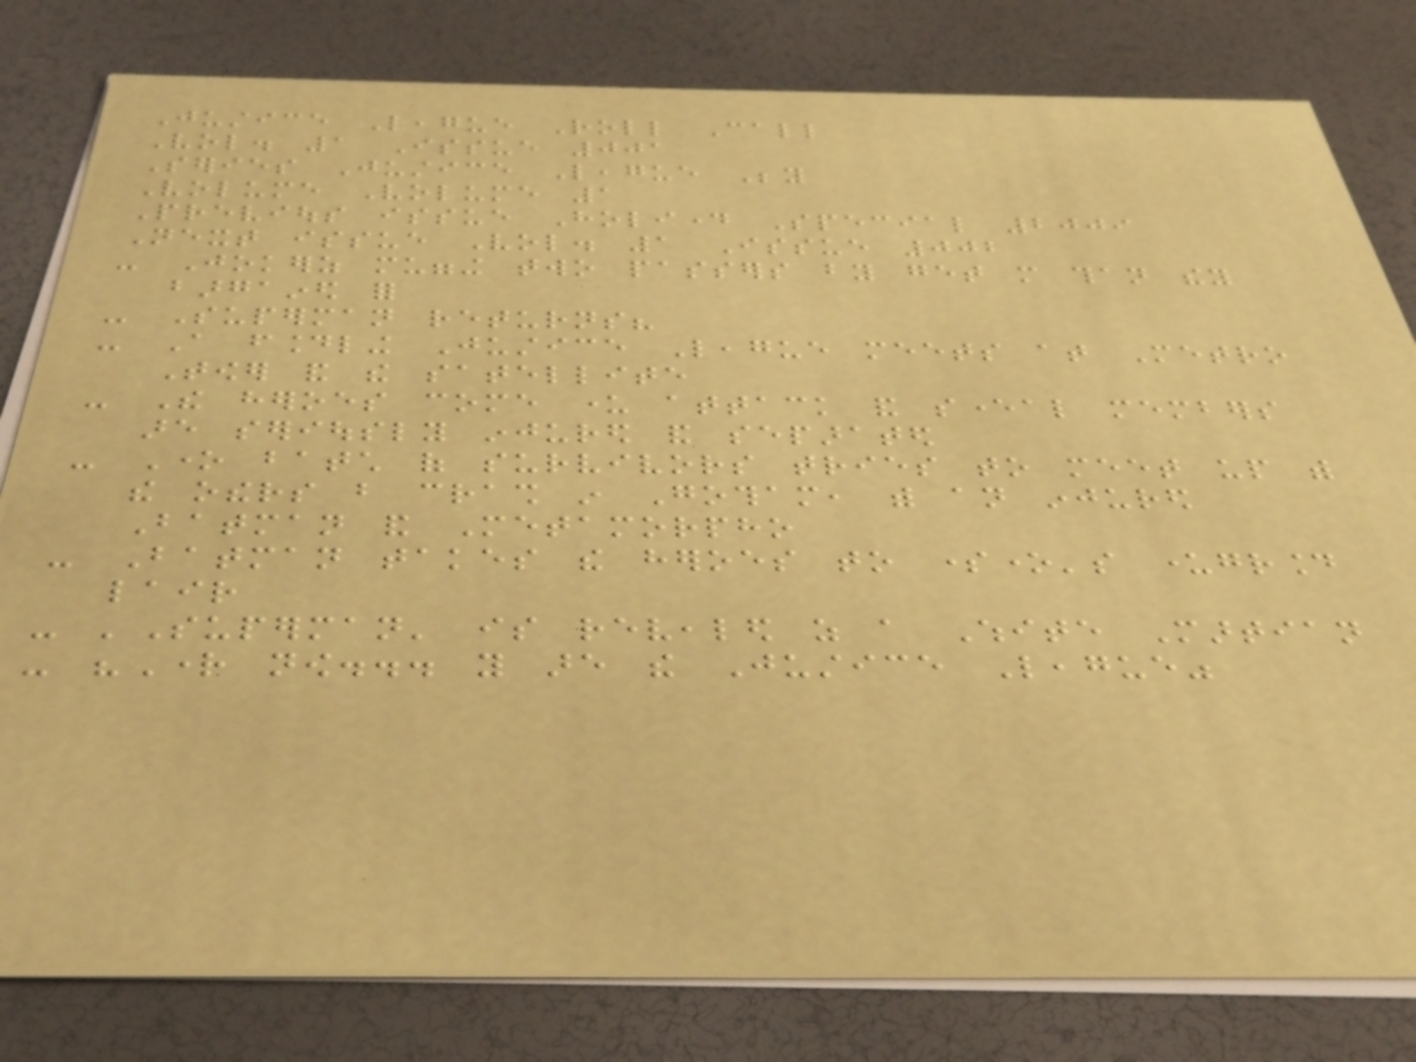Justice League Roll Call
Vol. 1 Issue 001
Series Justice League Beyond
Volume Volume 1
Previous issue Holiday Special 2009
Next issue Vol. 1 Issue 002
- Jokerz mugging two passers by get more than they
bargained for
- Superman returns?
- A foundling Justice League meets at Metro
Tower and the satellite
- The heroes come under attack and several members
are seriously injured and separated
- One batch of survivors tries to meet up with
the others but crash in Gotham, with an injured
Batman and Metamorpho
- Batman takes the heroes to someone's underground
lair
- 'Superman' is revealed as a White Martian
- "Right now... you are the Justice League"
